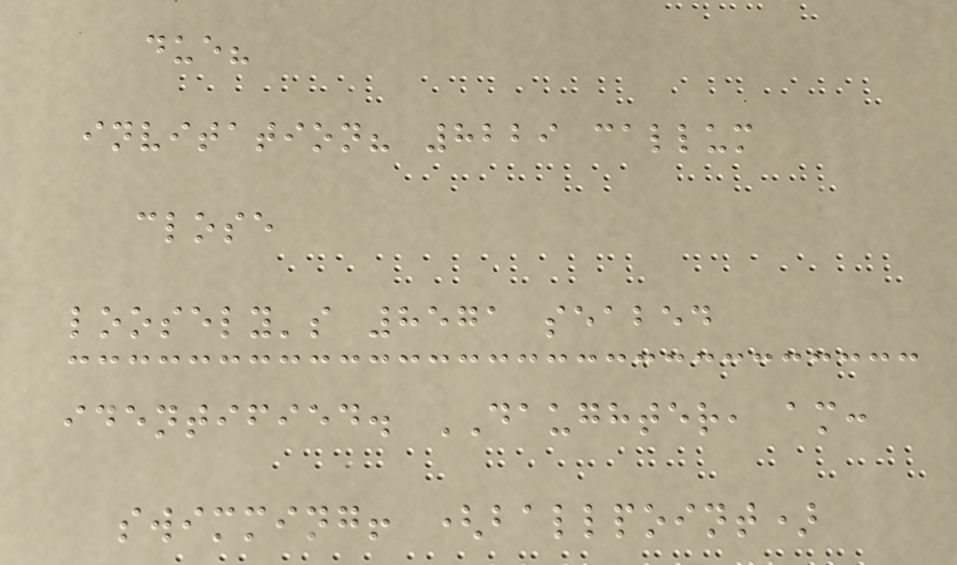due?
invitation? 8229 callum
close
loosely's 8571 seabed
identified. DAUGHTER, am:
swimming! (ballpoint)
